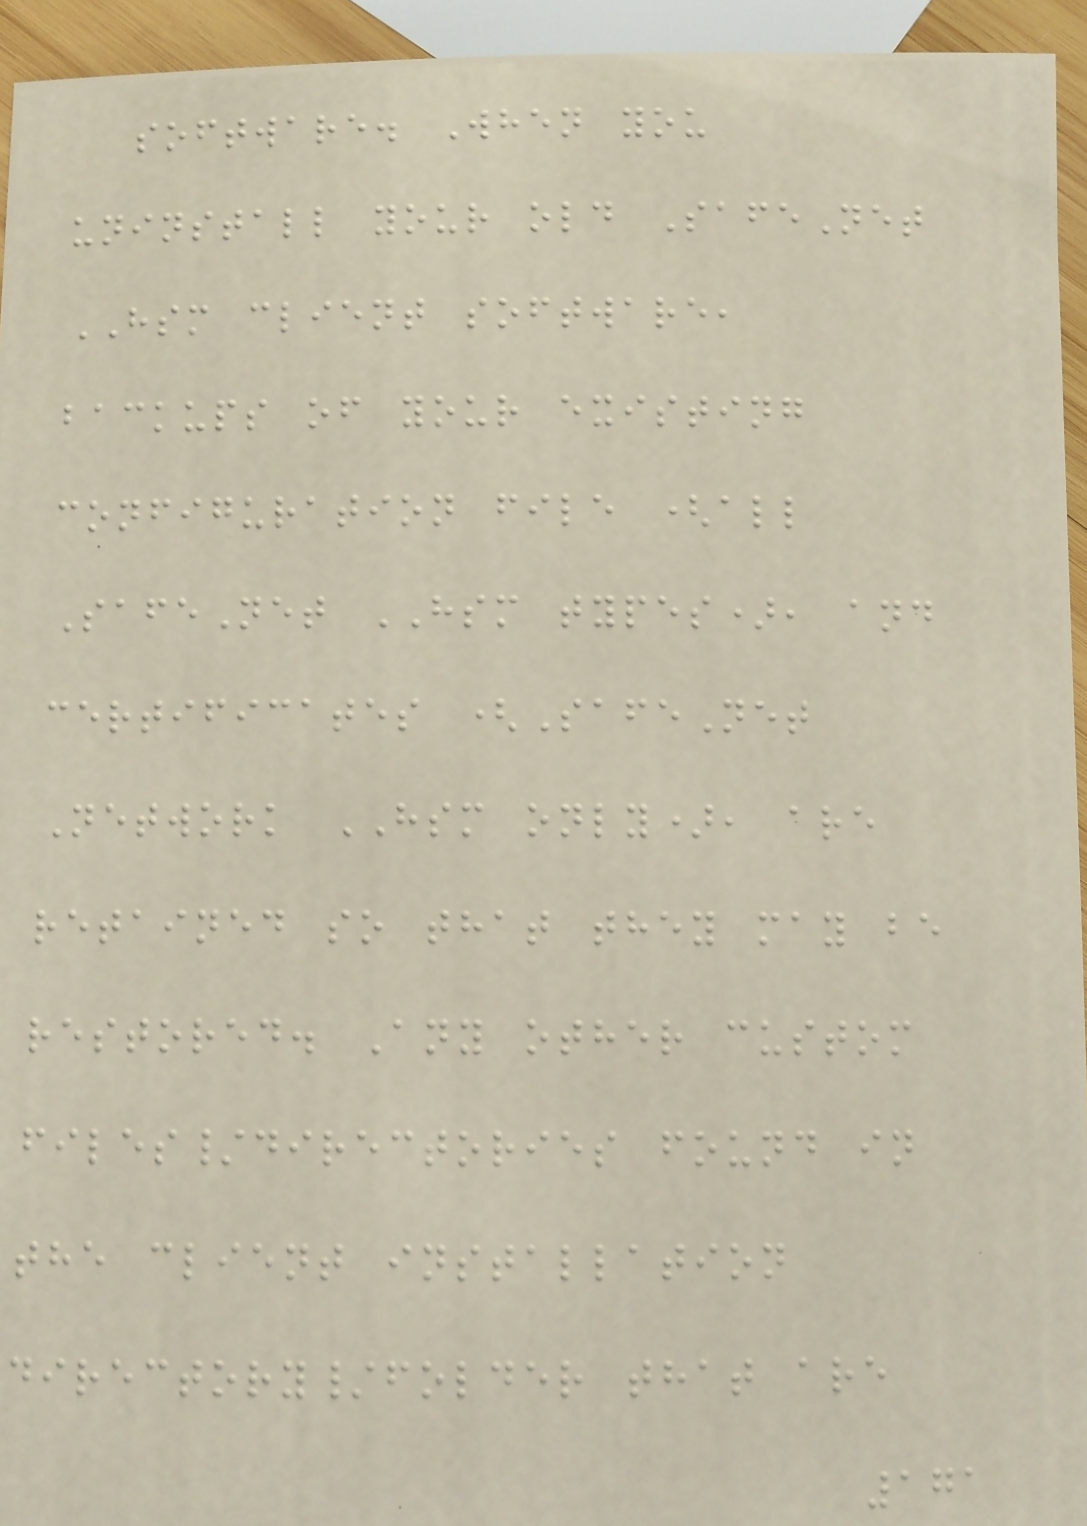software. When you
uninstall your old SafeNet
HSM client software,
backups of your existing
configuration file (all
SafeNet HSM types), and
certificates (SafeNet
Network HSM only), are
retained so that they may be
restored. Any other custom
files/directories found in
the client installation
directory/folder that are
171
